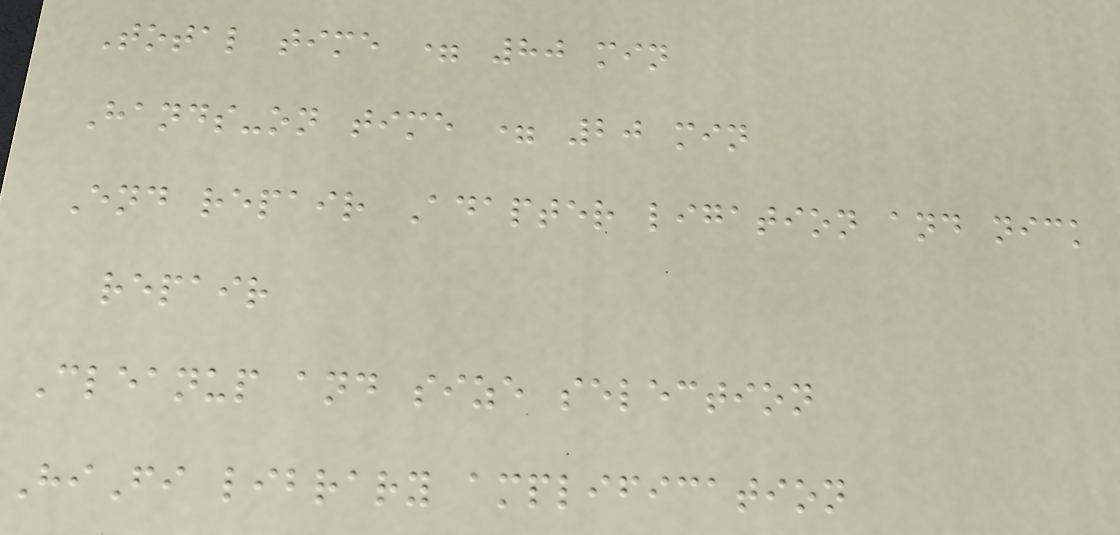Total time = 80 min
Hands-on time = 20 min
End repair Adapter ligation and nick
repair
Cleanup and size selection
HiFi library amplification
